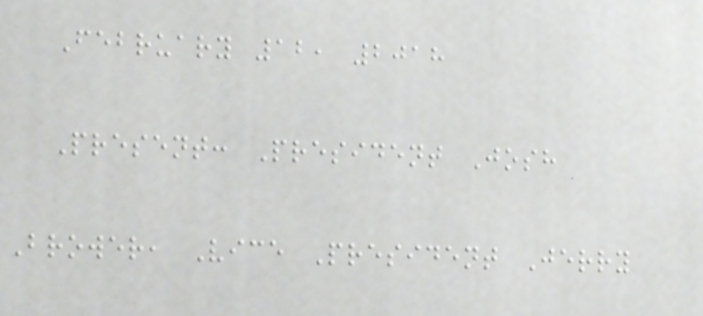February 12, 2018
Present: President Josh
Brower, Vice President Jerry
